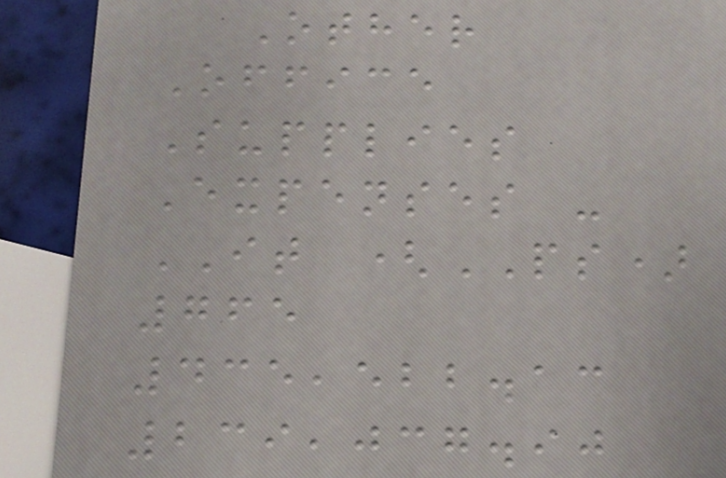Other
Office
Supplies
Expenses -
IT (PS)
765
435,522.13
239,037.90
